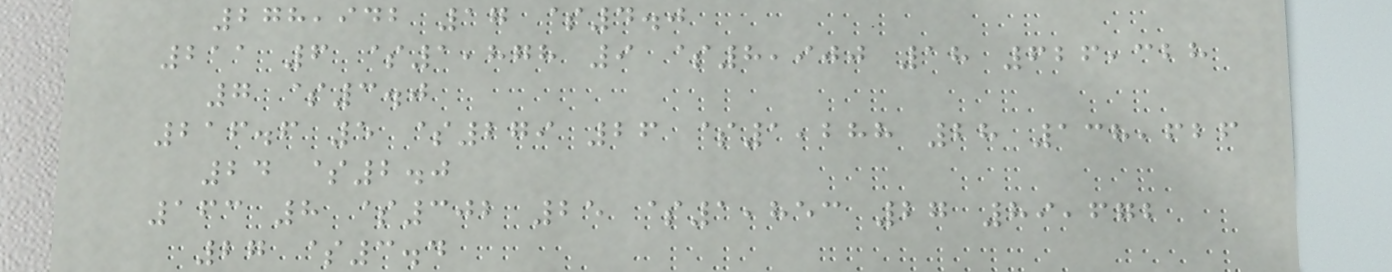278,942 17 $4.0
211 6 $1,878 9 $8,900 18 626,328
7 $3.0
216.6 5 $279 26 $1,288 28 138,626
24 $2.0
163 8 $302 25 $1,853 27 89,672
27 $3.4
